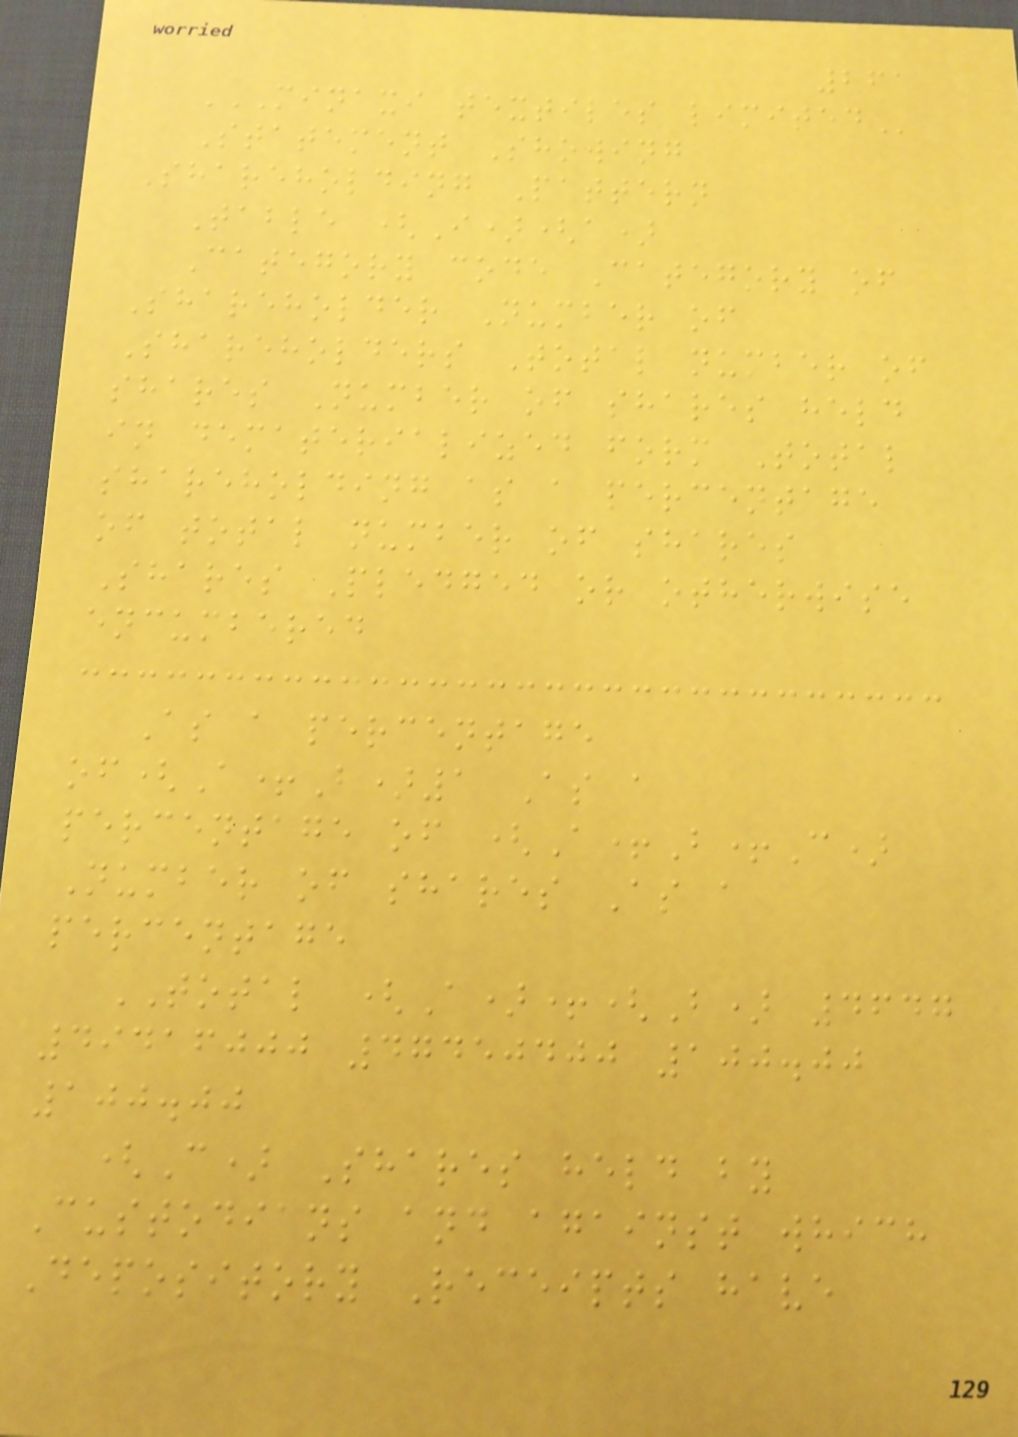261
MINAXI TEXTILES LIMITED
Statement Showing
Shareholding Pattern
Table (I)(a)
Category code Category of
Shareholder Number of
Shareholders Total number of
shares Number of shares held
in dematerialized form Total
shareholding as a percentage
of total number of shares
Shares Pledged or otherwise
encumbered
As a percentage
of(A+B)1 As a
percentage of (A+B+C)
Number of shares As a
percentage
TOTAL (A)+(B) 4647
49416000 47450400 100.00
100.00
(C) Shares held by
Custodians and against which
Depository Receipts have
